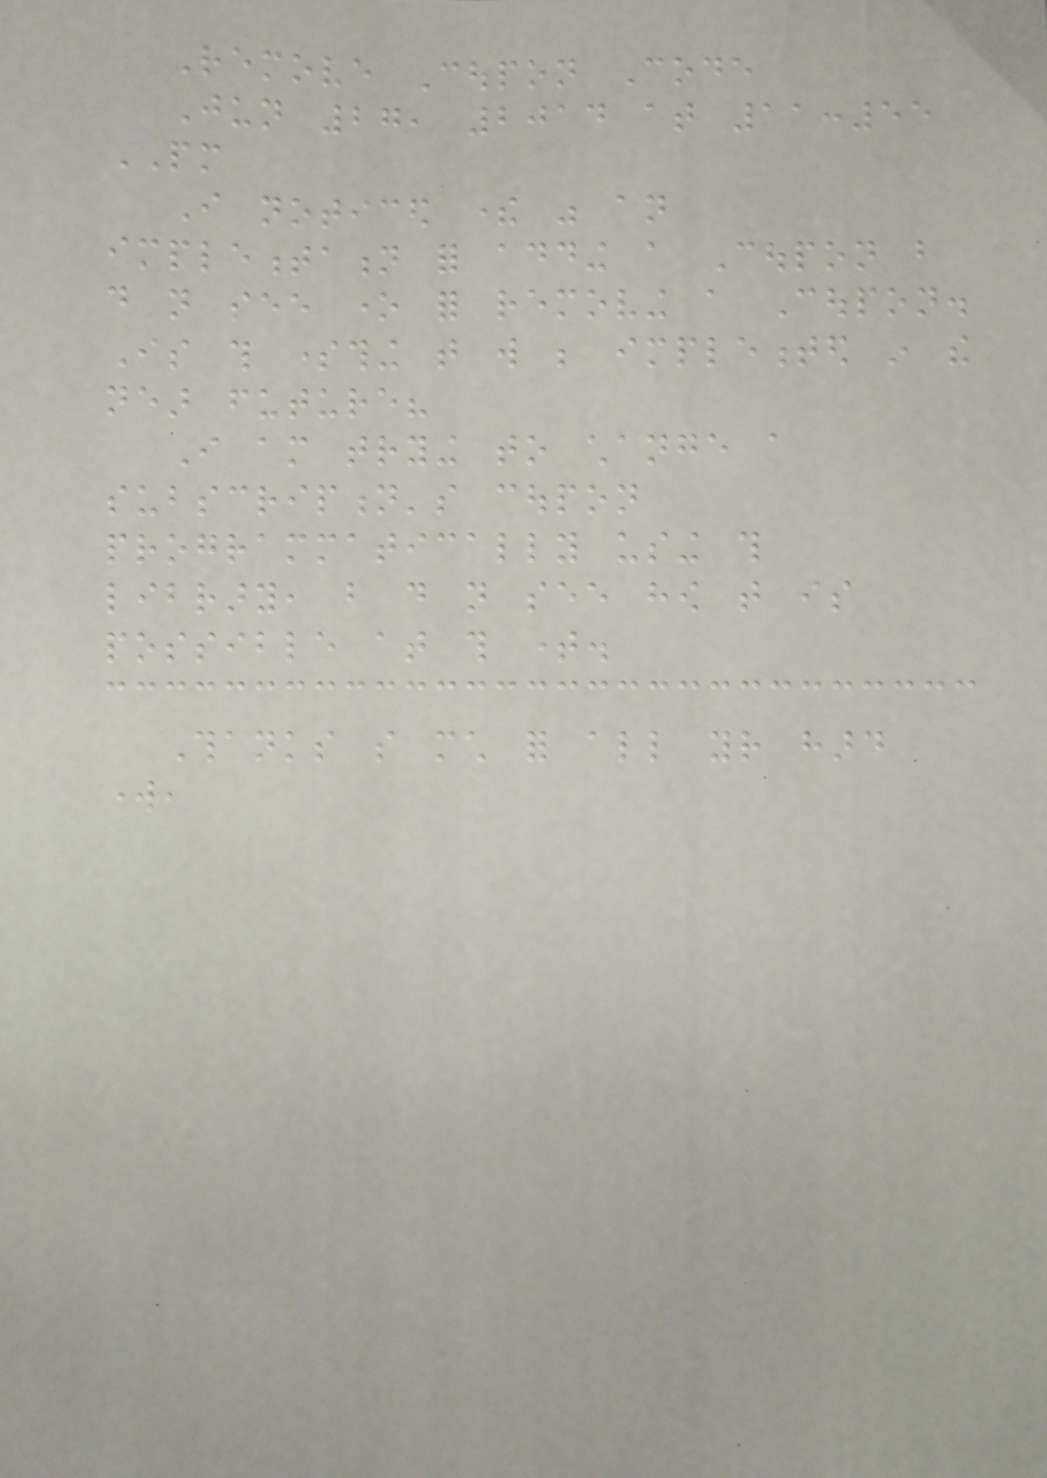Remove Coupon Code
Jun 27, 2014 at 11:55
PM
I noticed there was an
implementation for adding a Coupon but
do not see one for removing a Coupon.
Is this something that will be implemented in the
near future?
I am trying to change a
subscription's coupon
programmatically using this
library, but do not see how that is
possible at this time.
Thanks so much for all your hard
work,
